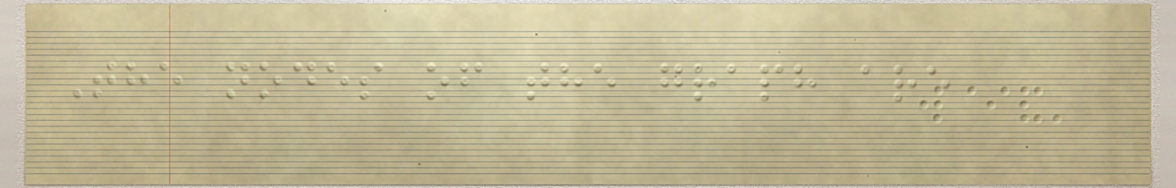The nodes of the graph are
